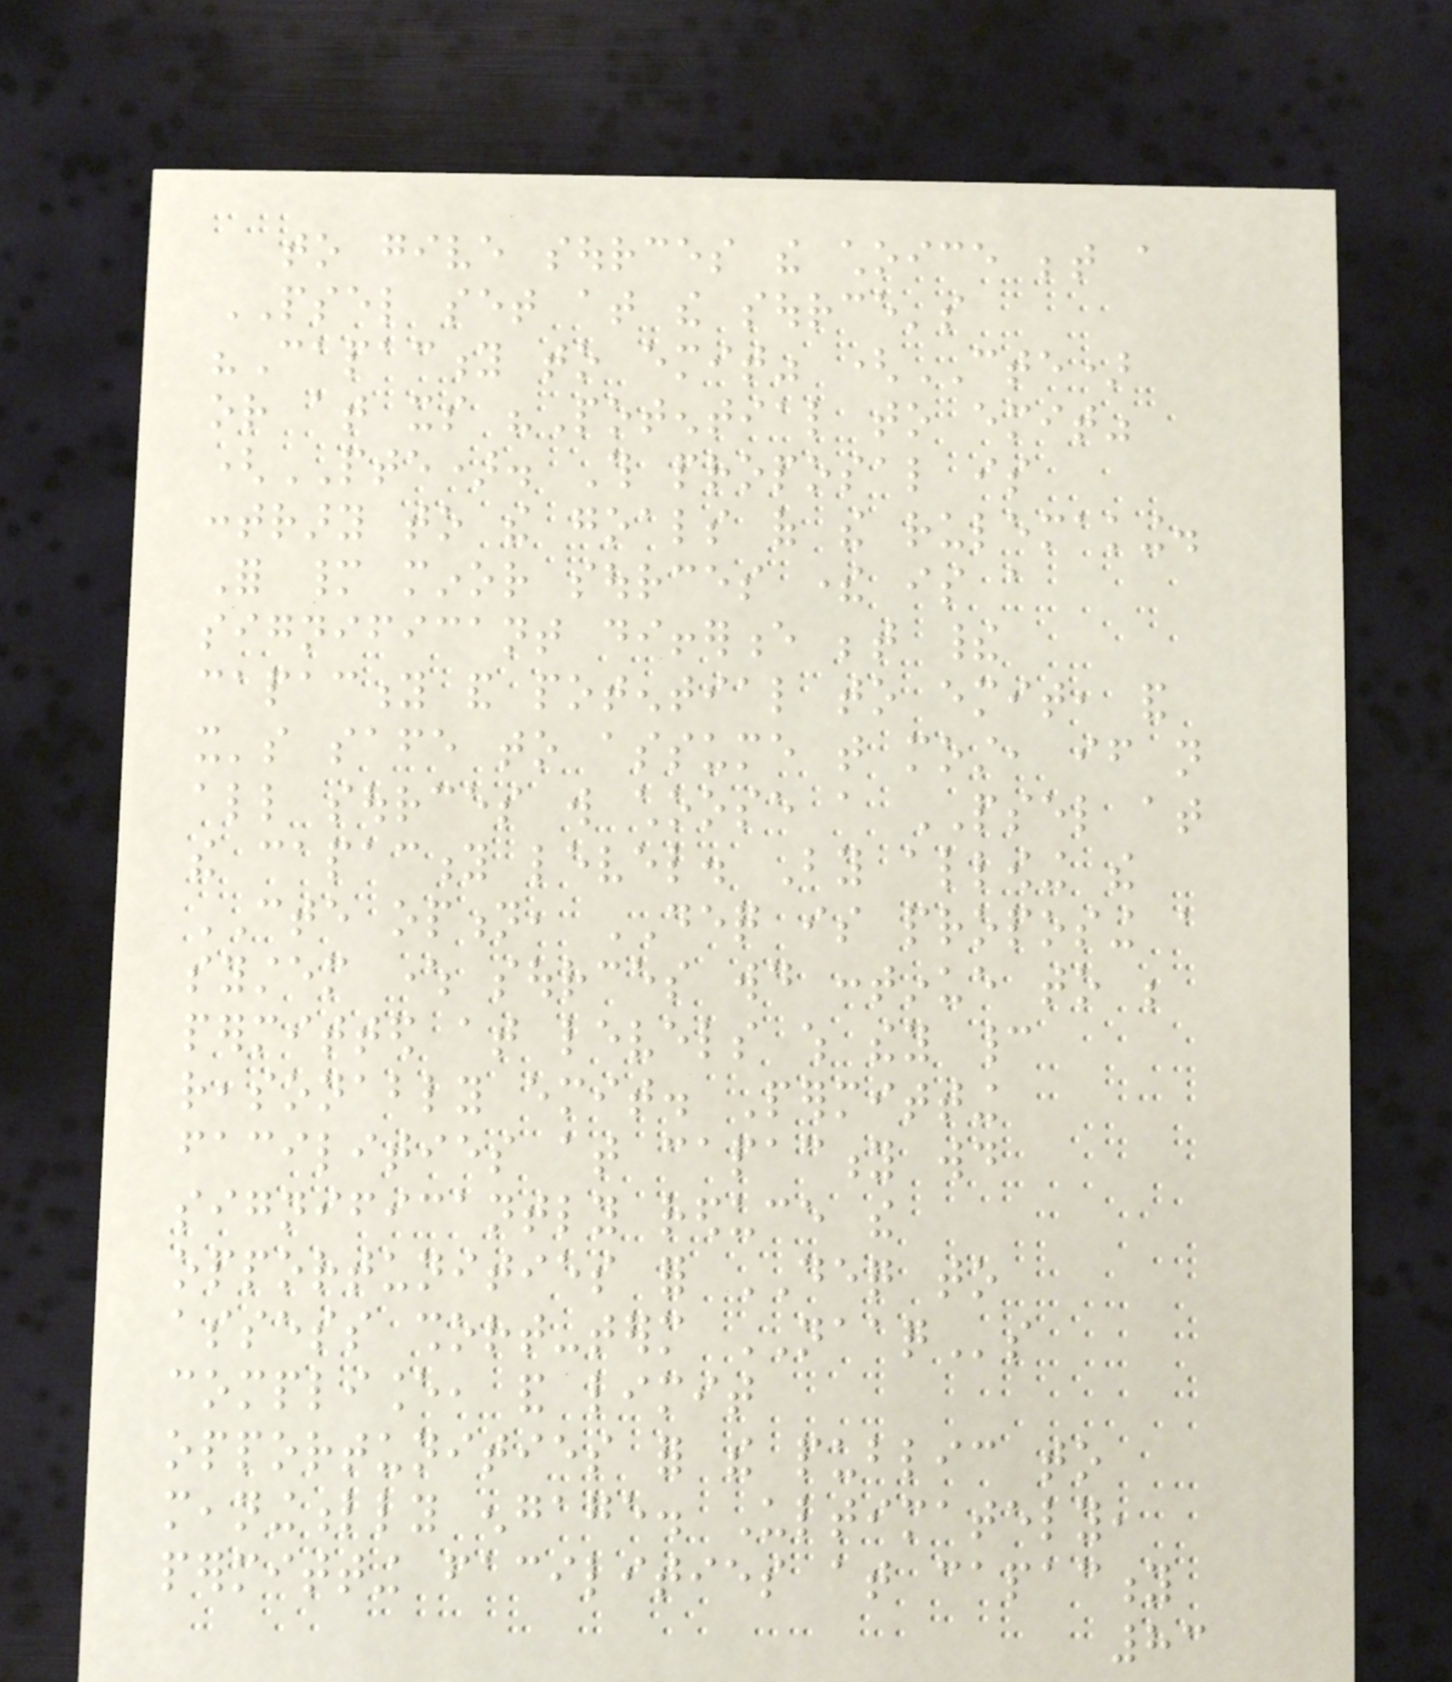to give sources the choice between a
PSEL set at the source's
"Capacity to emit" (CTE)
or at its "Potential to emit"
(PTE). This proposal is
contrary to the goals of the rulemaking.
For many minor sources there is a
significant difference between their
capacity and potential to emit, and
it's safe to assume that most, if not
all sources will choose a PSEL at
the capacity level. By allowing the
CTE option, DEQ is proposing a
system where sources would continue to be
permitted at levels which they cannot
reasonably emit. Permitting
facilities at capacity would
significantly reduce the
opportunities for DEQ to
assess short-term NAAQs
compliance, and limit
opportunities for the public to
meaningfully engage. Ultimately,
permitting facilities at capacity
83
